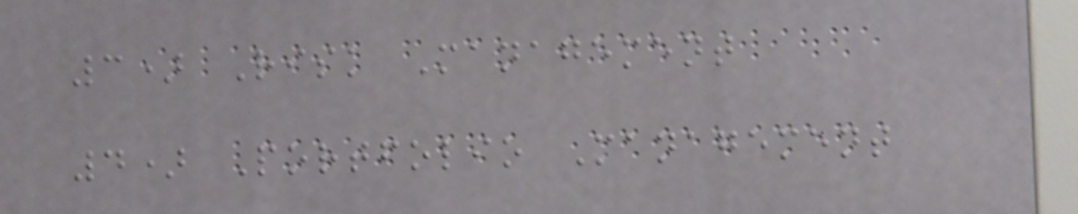3) Risk Management
4) Portfolio Management
